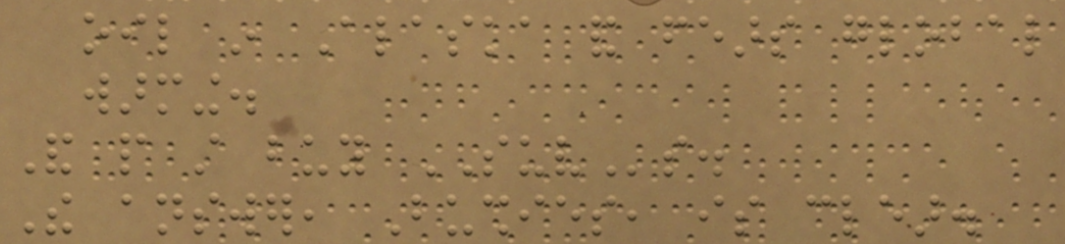oil in Alaska and fears global
warming.
And people still buy SUVs.
The answer, Bushies, is clear.
